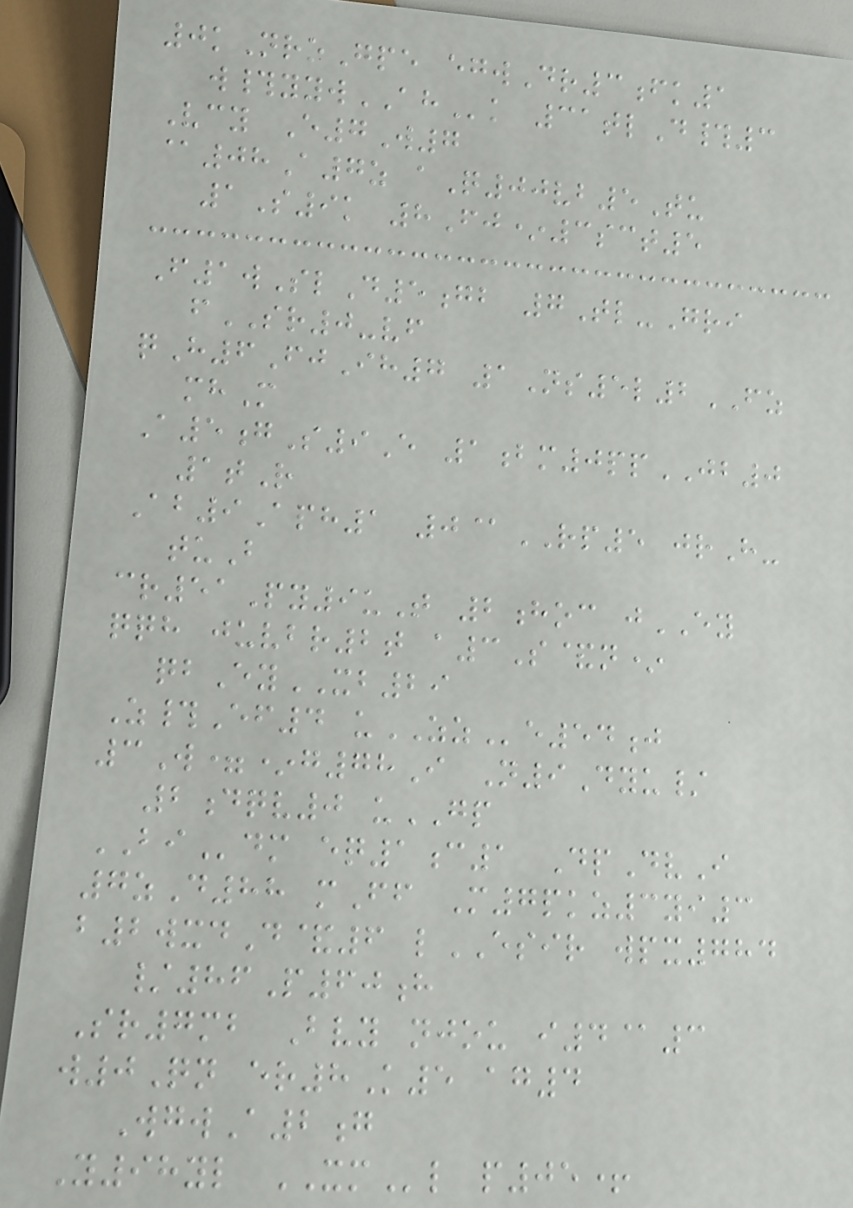0kNroGpe egwDr3fk1
w#yywAHk 31tlD#3
Vcy E7W7
@08A7z aQ00vb5Tu
1S9k 8Fj*3sct5
F1wSlD5gb 7Tl-Gri
fSR0-vf
qH6FjIh7 1Ns5l2FZ
mhM
A5gS9E 1bm0ppJB0
1tR
Ab9Aph1 0@RP5 jrH-
tuB
cr51Py9uT 2hoc jEY
qqh juvbr2t a3S&n*
qbEyXB29
Z#Ef4 uZZe54j
3W=*g78I N9Dyu/
2dqv0 uGP
BIdm eq1c1 DpDvI
7zD88 mFf M7pkz3yi3
b2wxdD&6 lESIR wpx784
/86P60h
Sr7mb Bvy njou i4@3
w0Qn er8K5 ag4
WgwA2g
Y98yl XMl p05+
